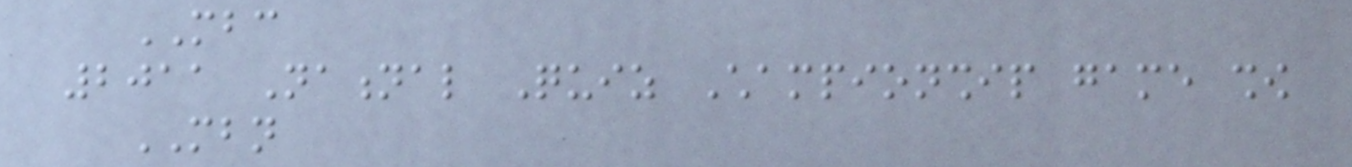MBC
2011 National Quiz Championship game show
MBN
